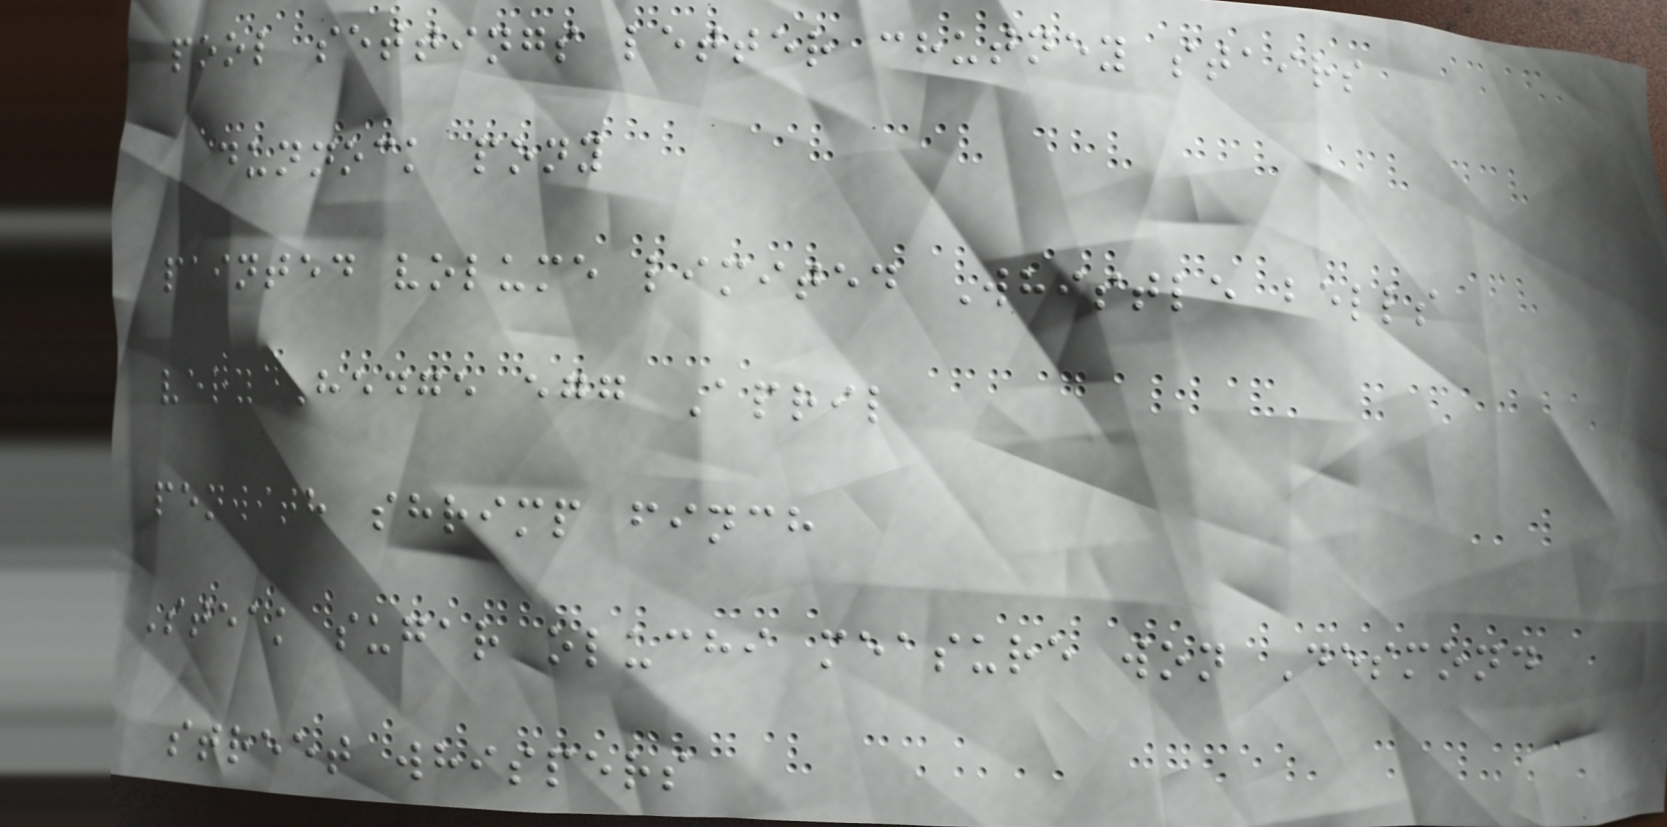pool settings letter chutney stairs
dunnock pony
painted volume limited Whistle bells
very Hedge egg April
penwith shrimp finch
Steak sugar oluchi measure won Desmond
street whispers
